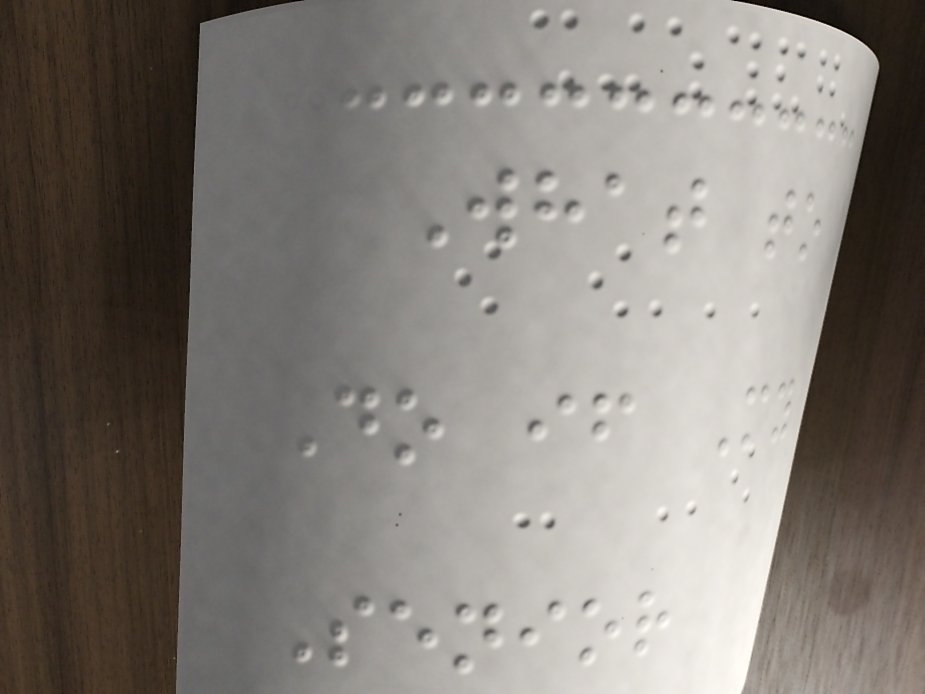What to
Do if My
Senior
